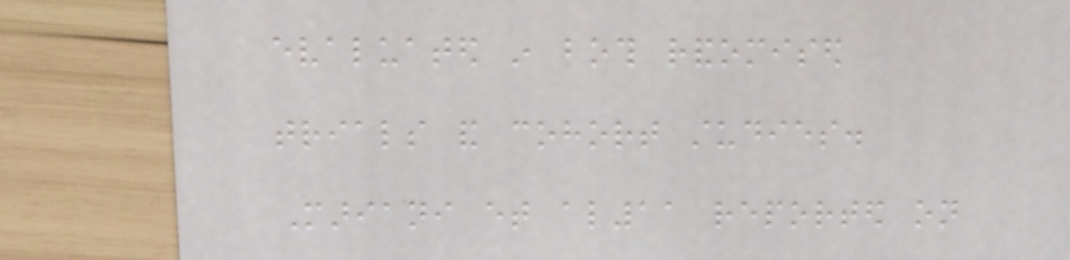evaluated in both randomised
trials and cohort studies.
Mariani et al11 reported on
